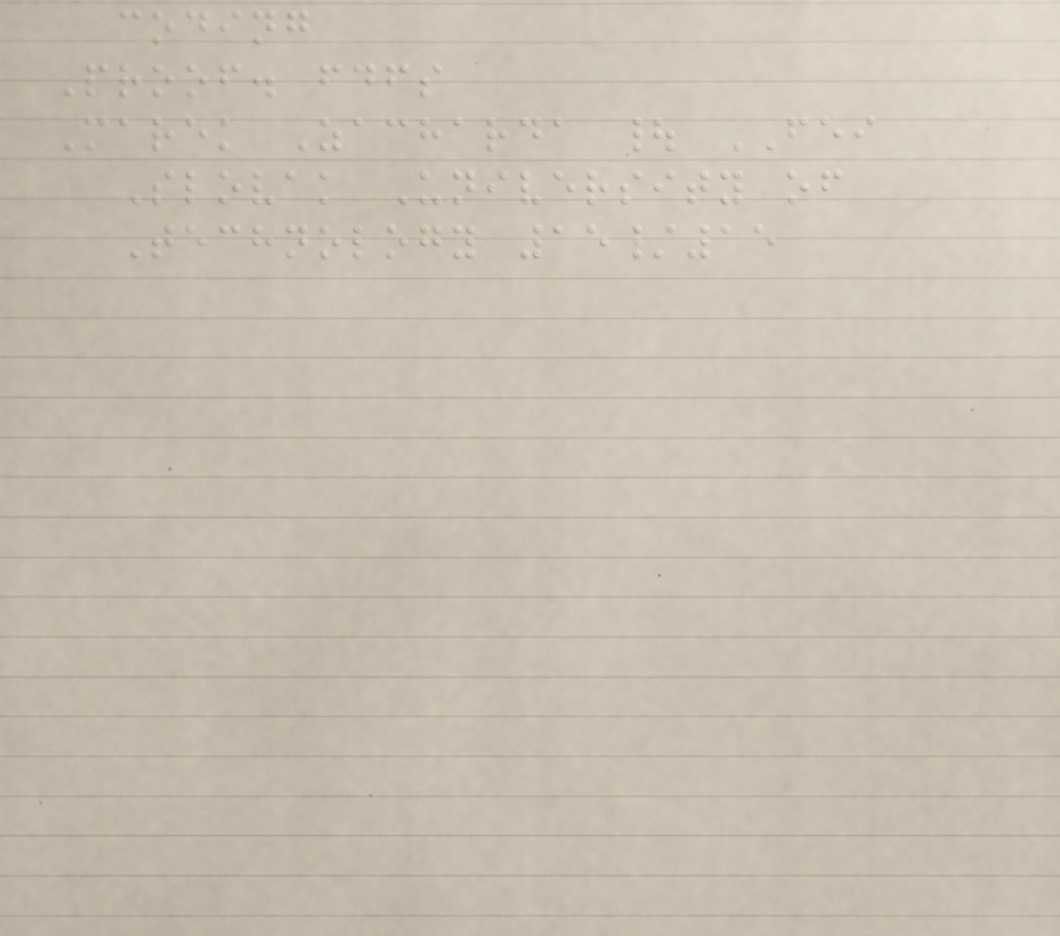coding
Proof. fdfs
Marek Zacharda | FEI
Slovak University of
Technology 15/15
